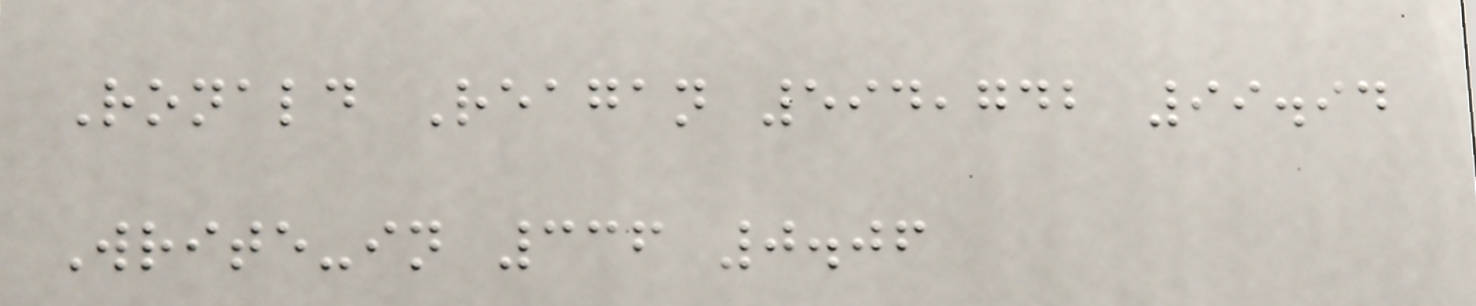Ronald Reagan 594,742 99.94
Write-in 336 0.06
